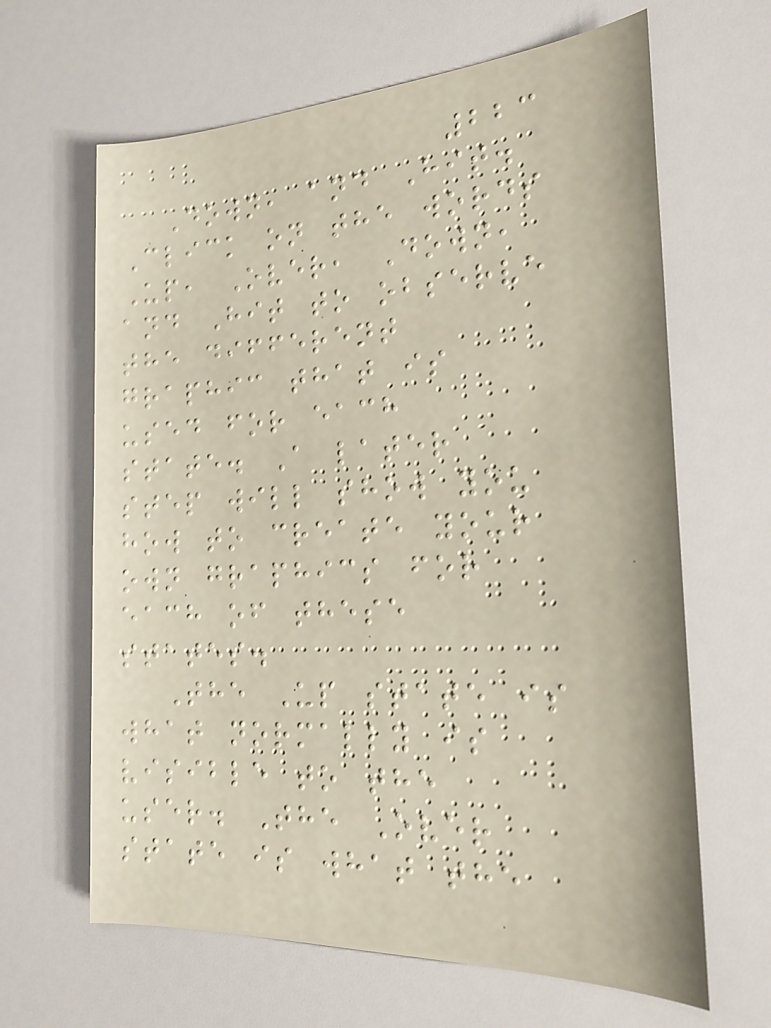223
Down, and Hit.
Click on the words
Up, Over, Down,
and Hit to observe
the different
graphic that is
used for each
state. A later
step will show you
how to create your
own graphics for
each of these
states.
The Up state is
what normally is
visible to the
user. The Over
state is what the
